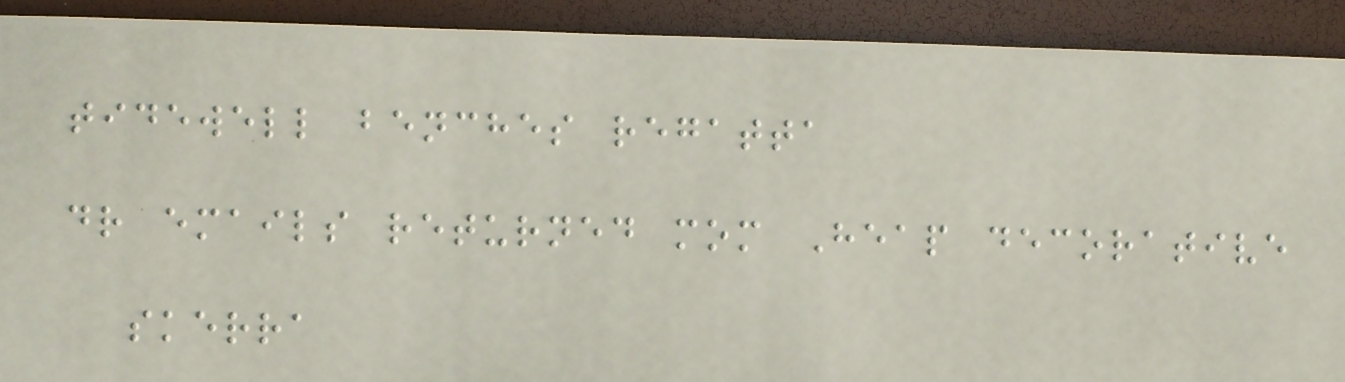tidewell benches regatta
dr emails returned mom Heap decorative
skerra
